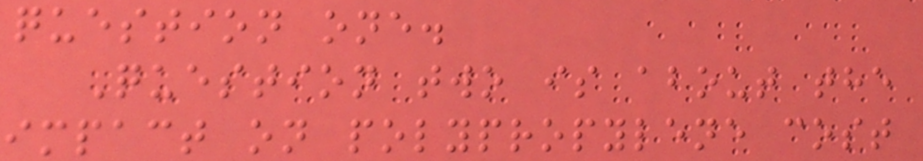question one.
Question two is about the
impact on polypropylene cost
